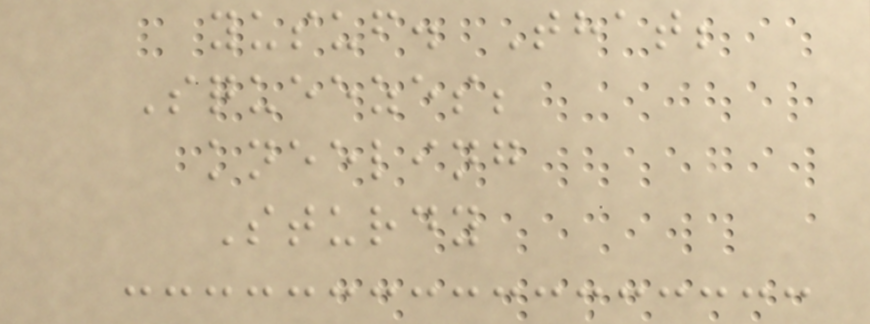yusuf. That;
Squeezes;
kneeling
Sturdy
